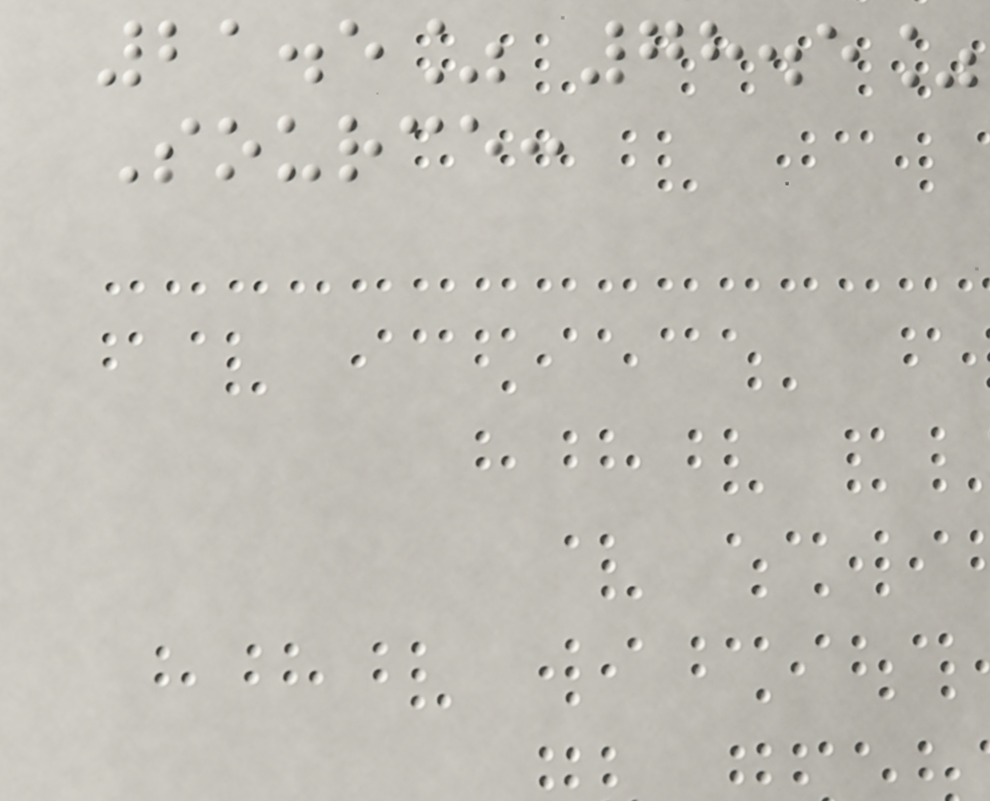21.5% 78.5%
Source:
